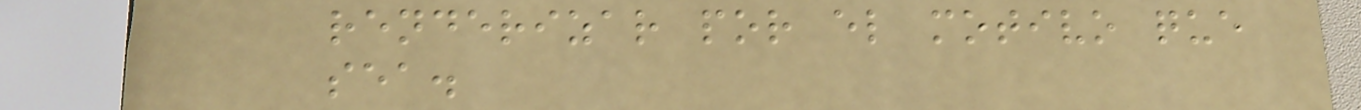renderizar por el motivo que
sea.
